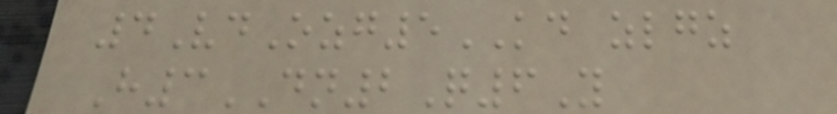4VdOzg5KD zlgz
H3DN2Q6Y
